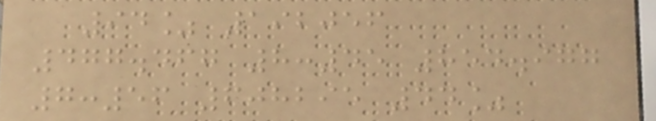94% 192056
477.467 8:45 854.977
7:56 608295 44%
